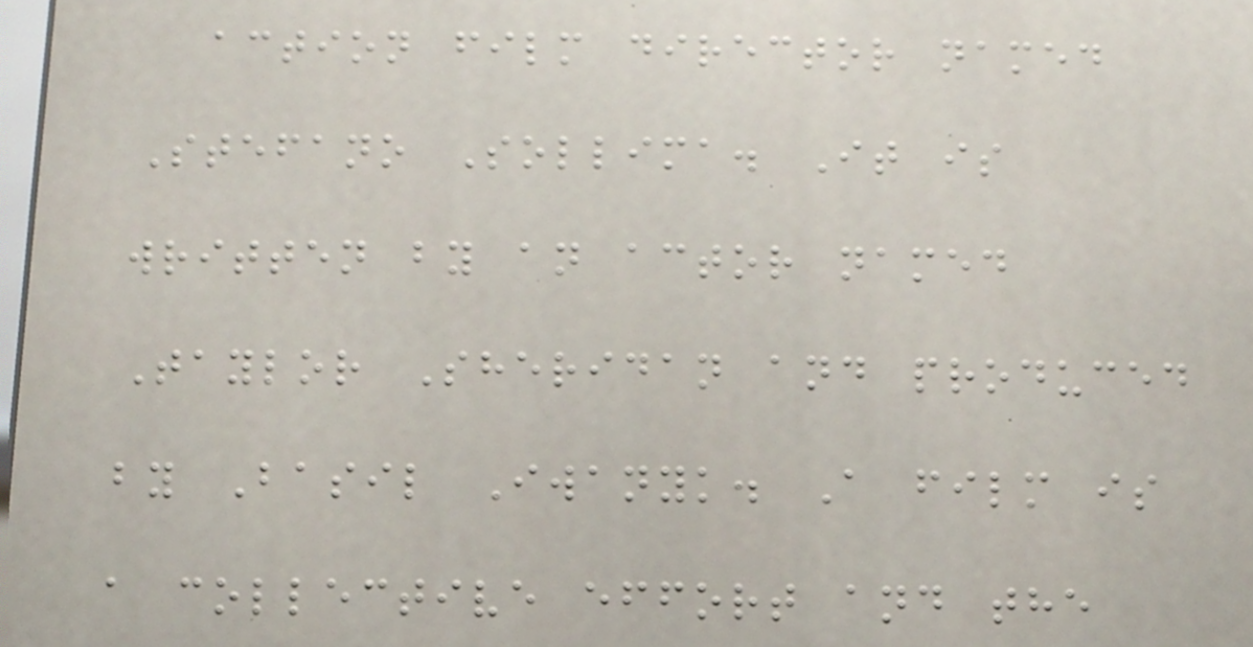action film director named
Stefano Sollima. It is
written by an actor named
Taylor Sheridan and produced
by Basil Iwanyk. A film is
a collective effort and the
